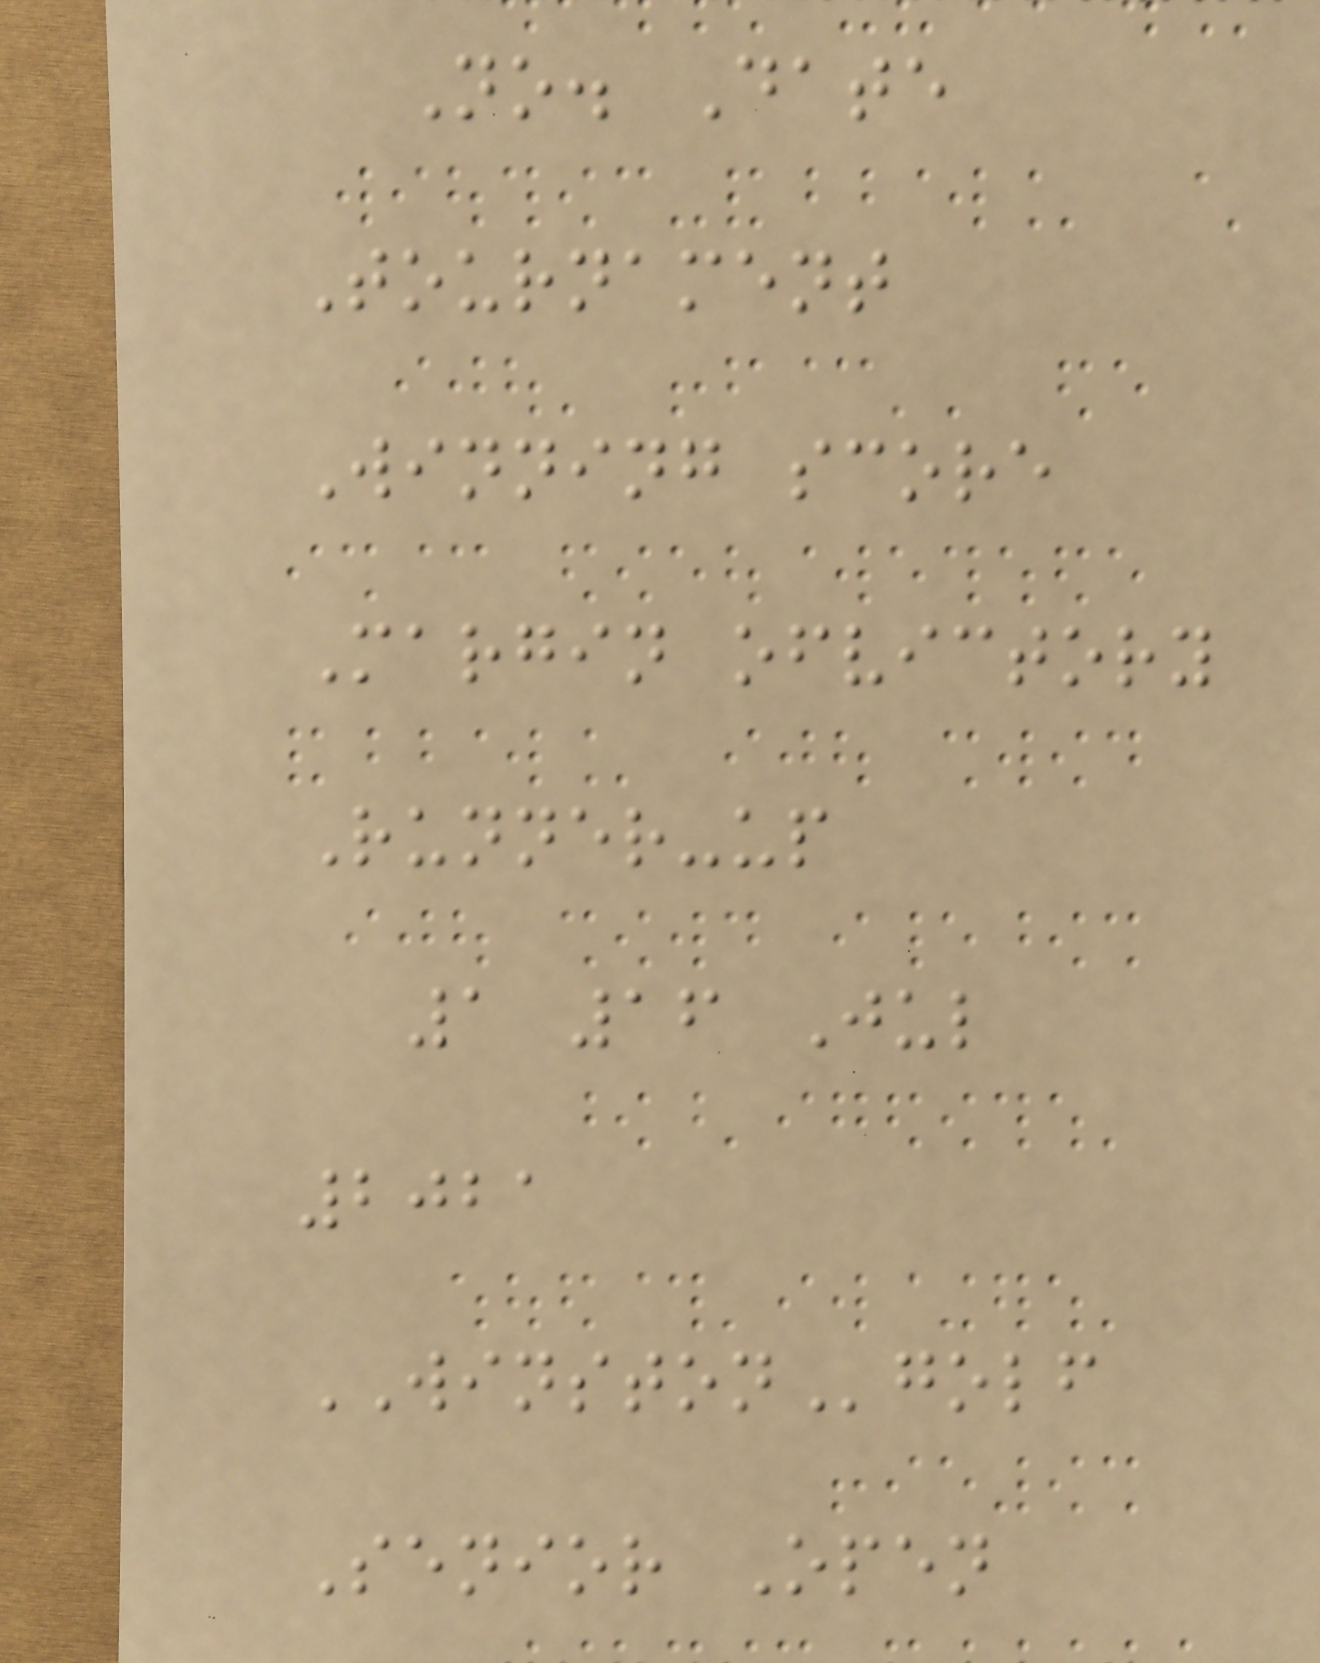No. Date
Tournament
Winning score
Margin ofvictory
Runner-up
1 16 Jul
2021
WINSTONgolf
Senior Open
